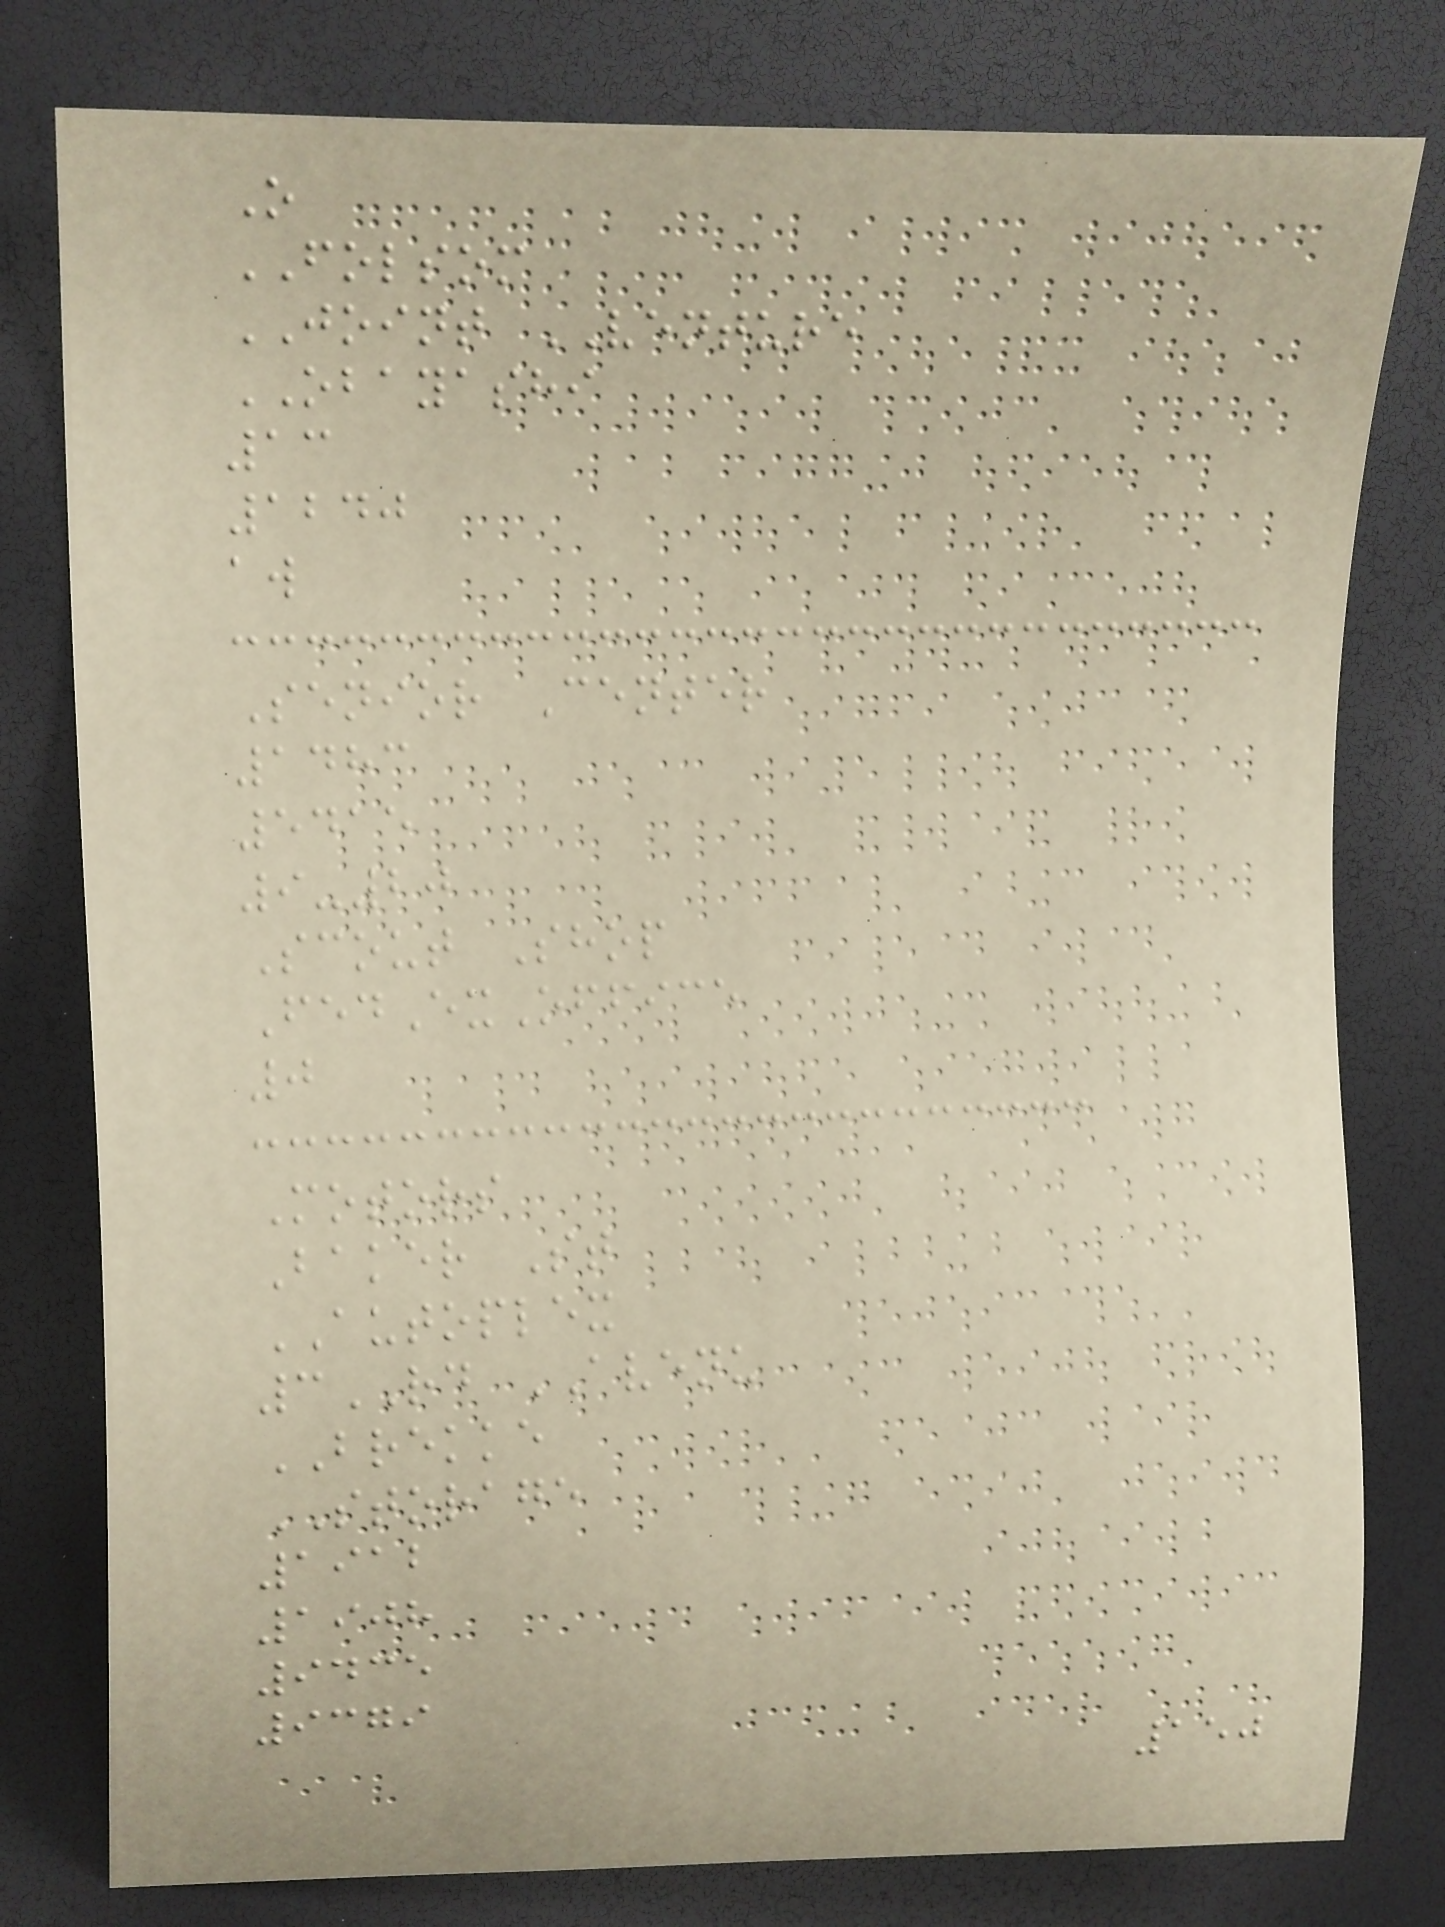O
FOLSOM
JOINT VENTURE
OBAYASHI
13
1240
aw
Senior Center
1483
5415
9-20
Scout Shop
FedExOffice
0
Motors
Baker St
AUTOPLEX
3RD AVENU
BREKKE
STORAGE
1912
1908
9435
9379
150
